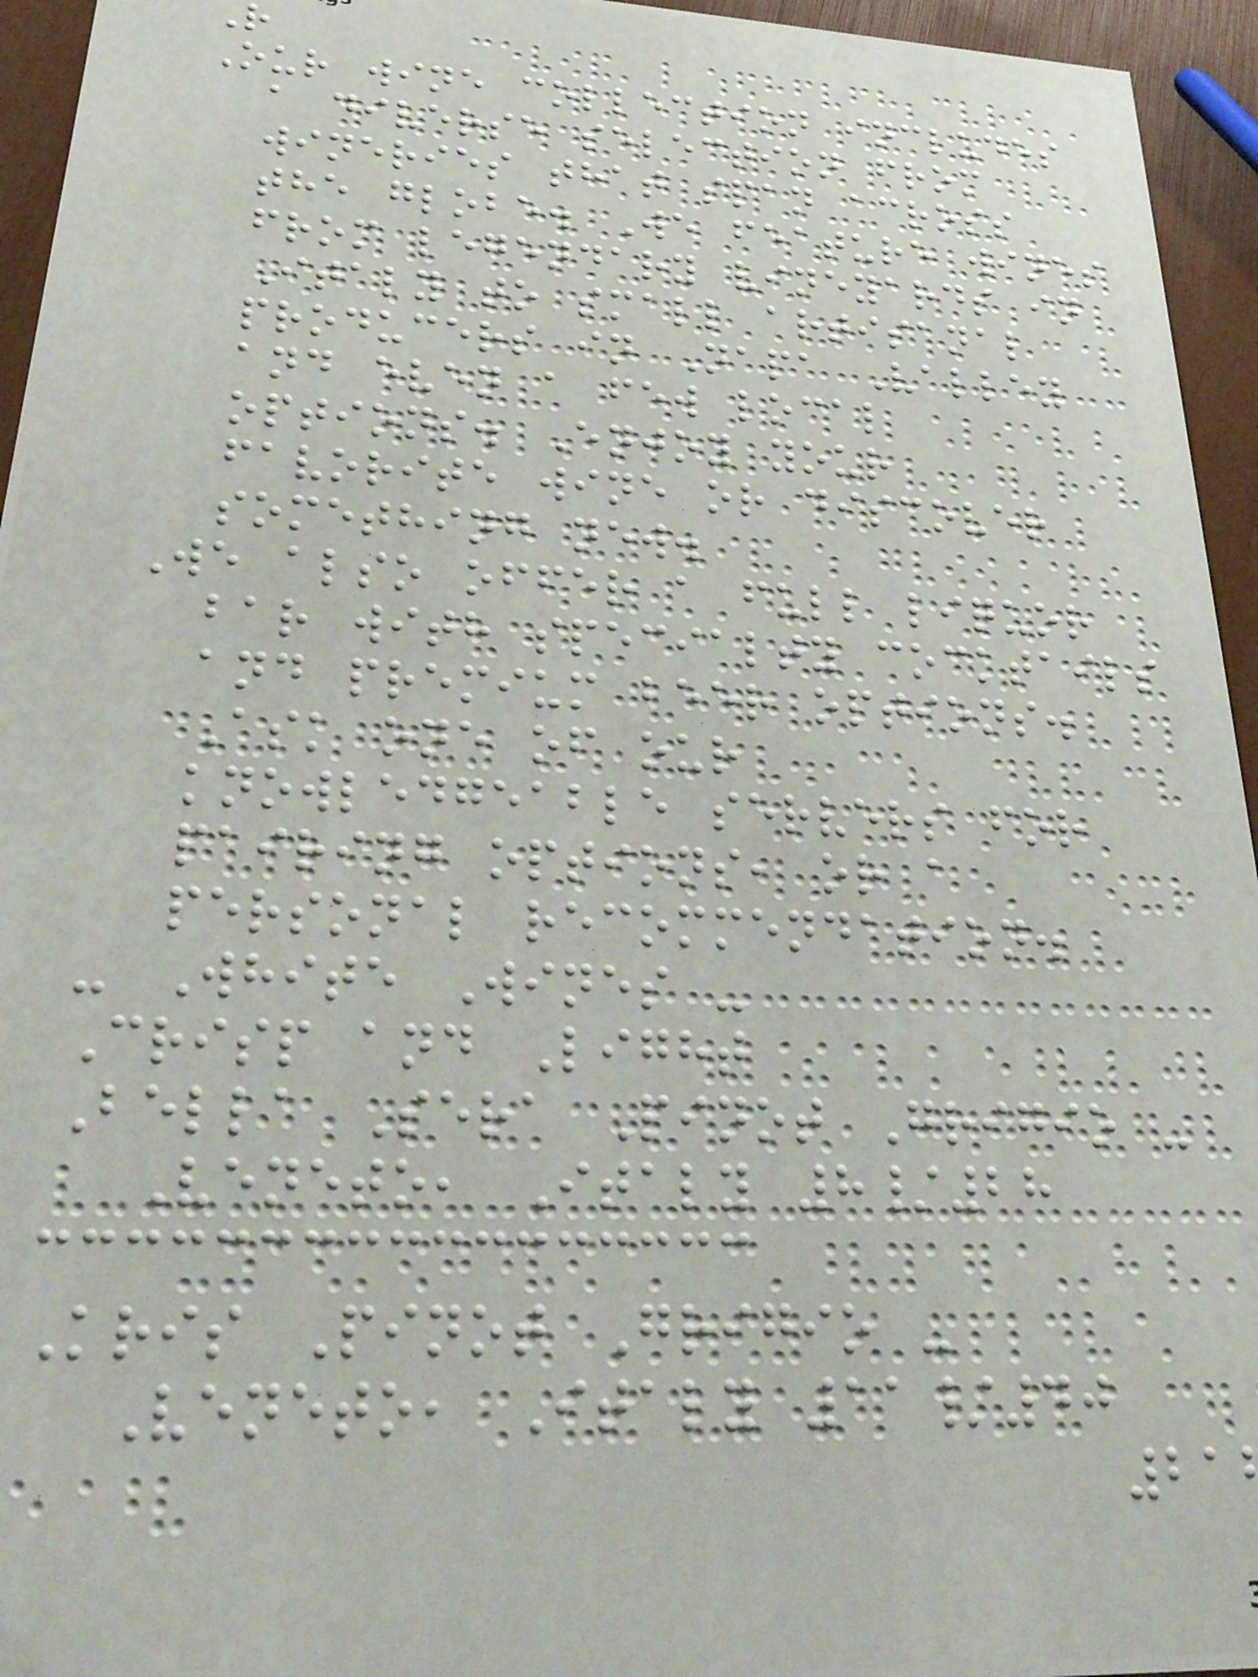Our wine collection includes
a diverse selection from
wineries that span across
the globe. We feature wines
from legendary vineyards in
Italy to small artisanal
producers in Napa Valley
and even a few local
options. Enjoy your
favorite wine or discover
something new.
We also offer a full liquor
bar with specialty cocktails
and premium beer options.
Ask one of our
knowledgeable servers for
pairing options, or a
personal recommendation.
- White Wines -
Crisp and Light
Bella Sera Pinot Grigio -
Veneto, Italy 8/28
Kris Pinot Grigio -
Veneto, Italy 11/40
